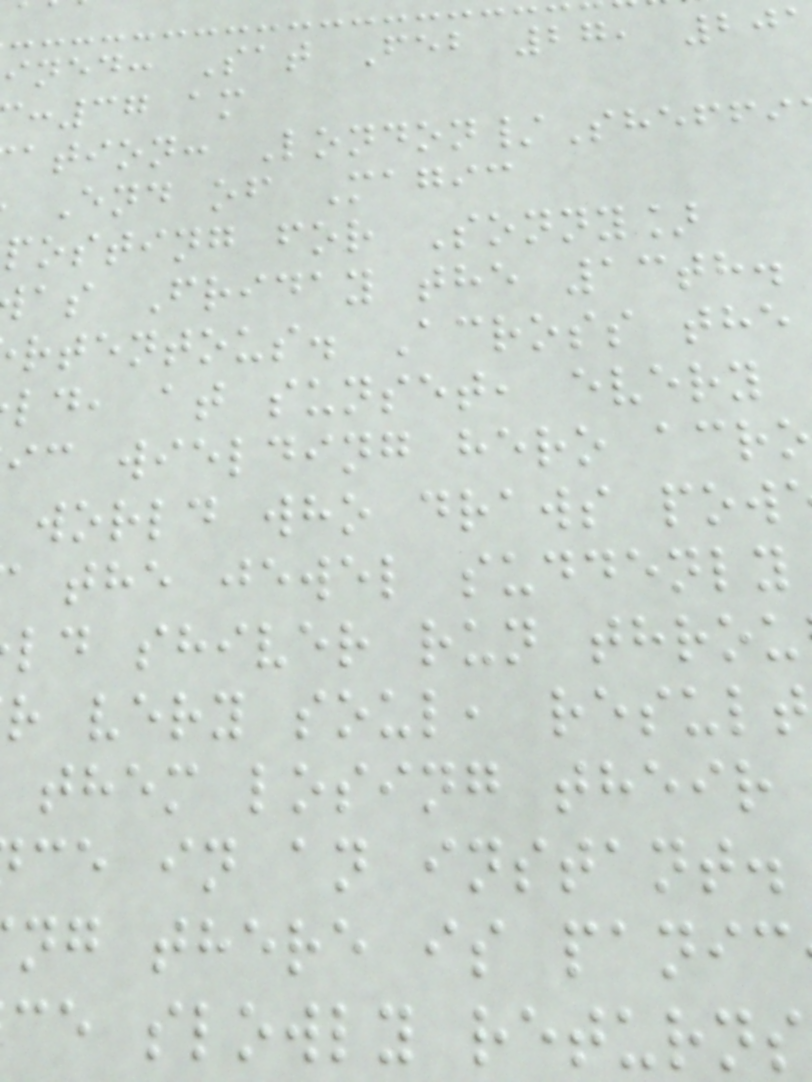ined: Sat Feb 27, 20
:37 am
ation: London/Sheffi
End of Magic
posting for Sonny]
as Friday the 13th.
rtentous. Across the
ld, at sunset, every
ic wielding hero acro
world who draws pow
the jewel suddenly
ld shiver run throu
r very soul, result
them losing their
ce in an instant.
ng there is panic
ce slowly returns
